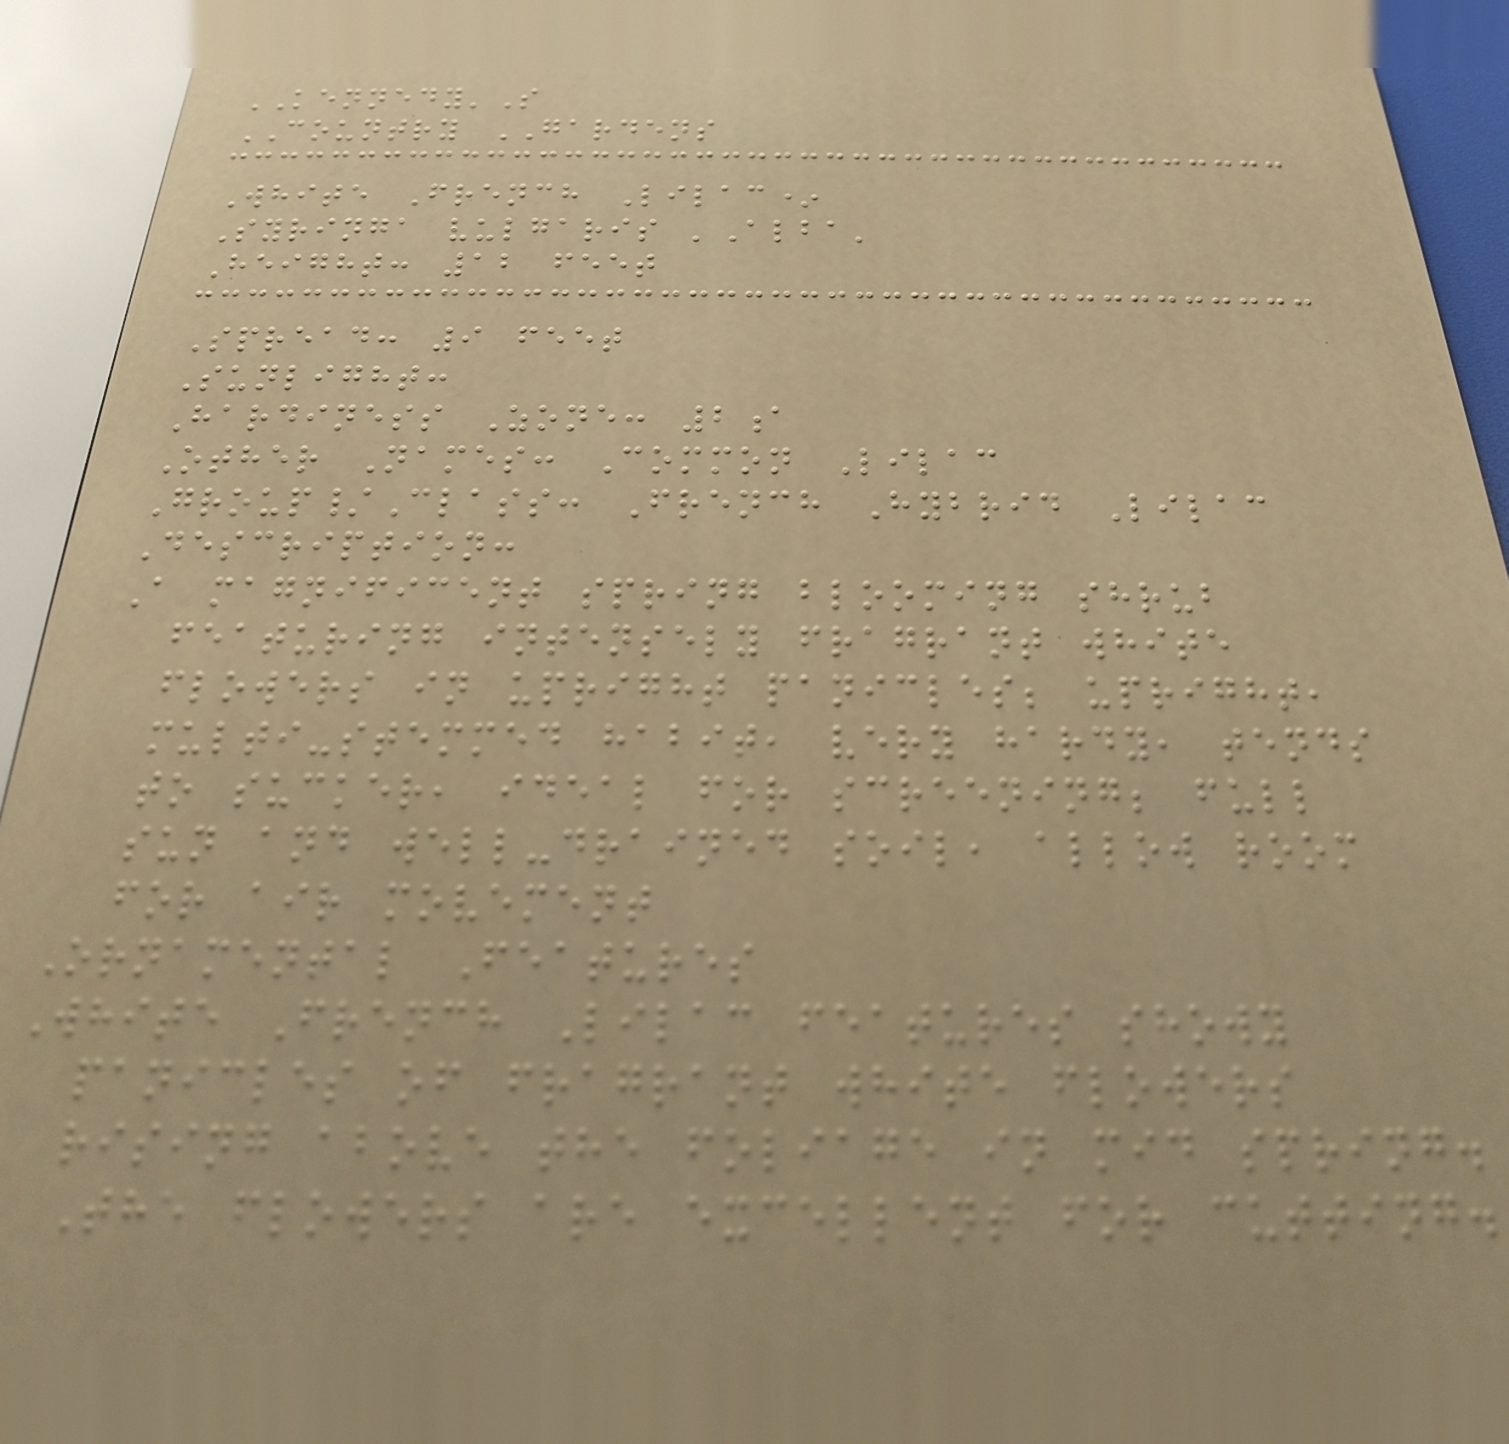KENNEDY'S
COUNTRY GARDENS
White French Lilac*
Syringa vulgaris 'Alba'
Height: 12 feet
Spread: 9 feet
Sunlight:
Hardiness Zone: 2a
Other Names: Common Lilac
Group/Class: French Hybrid Lilac
Description:
A magnificent spring blooming shrub
featuring intensely fragrant white
flowers in upright panicles; upright,
multi-stemmed habit, very hardy, tends
to sucker, ideal for screening; full
sun and well-drained soil, allow room
for air movement
Ornamental Features
White French Lilac features showy
panicles of fragrant white flowers
rising above the foliage in mid spring.
The flowers are excellent for cutting.
